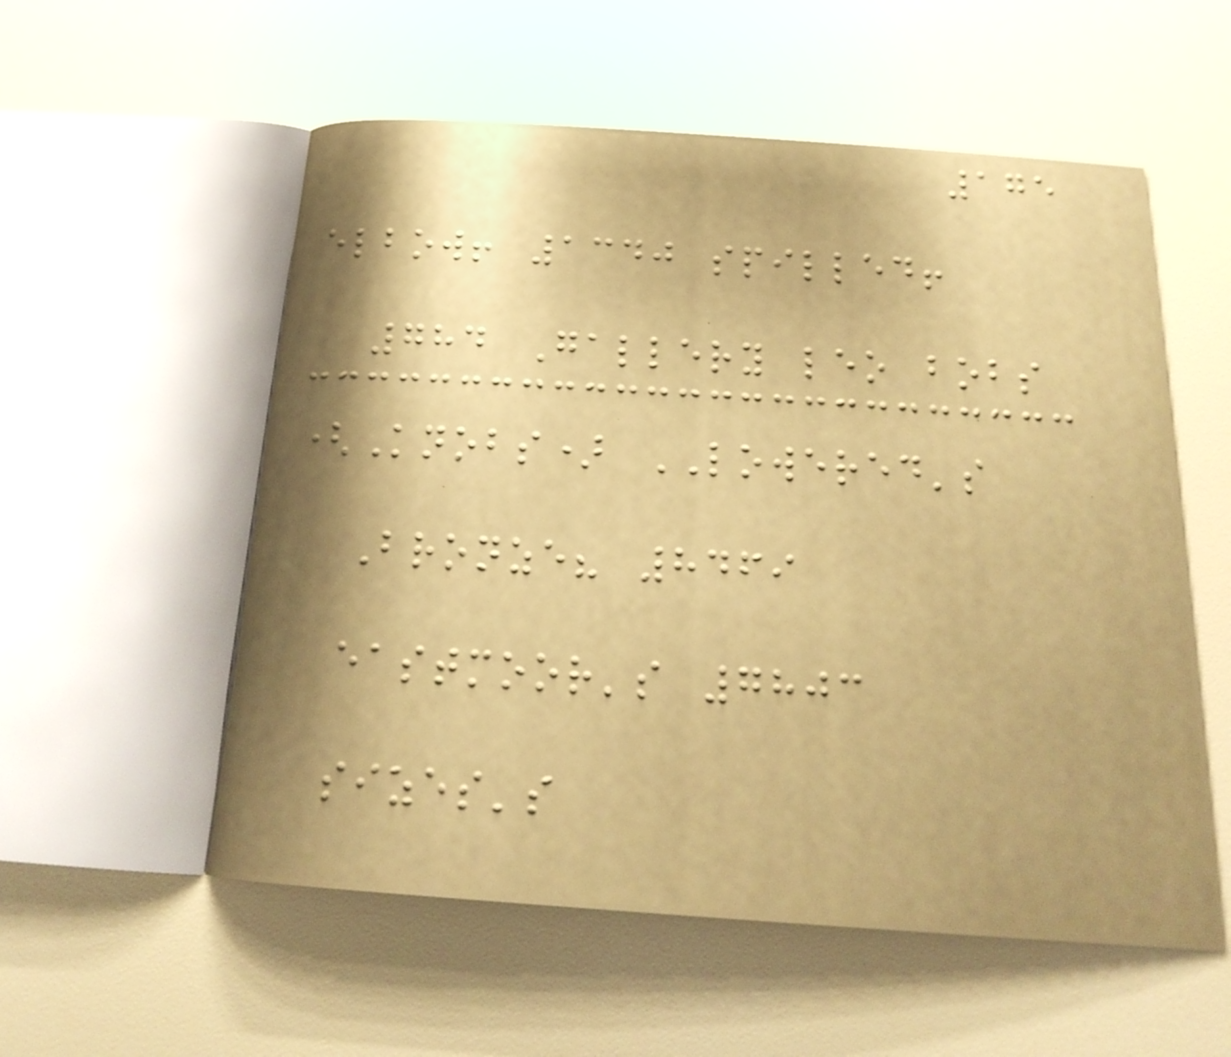175
elbow! 1340 spilled!
784 Gallery leo bobs
(Knobs) LOWERED's
Bronze? 8469
eastmoor's 7803
sizes's
